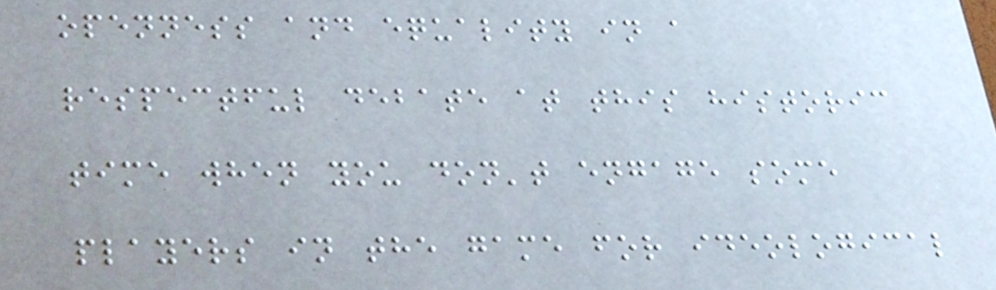openness and equality in a
respectful debate at this historic
time when you don't engage some
players in the game for ideological
